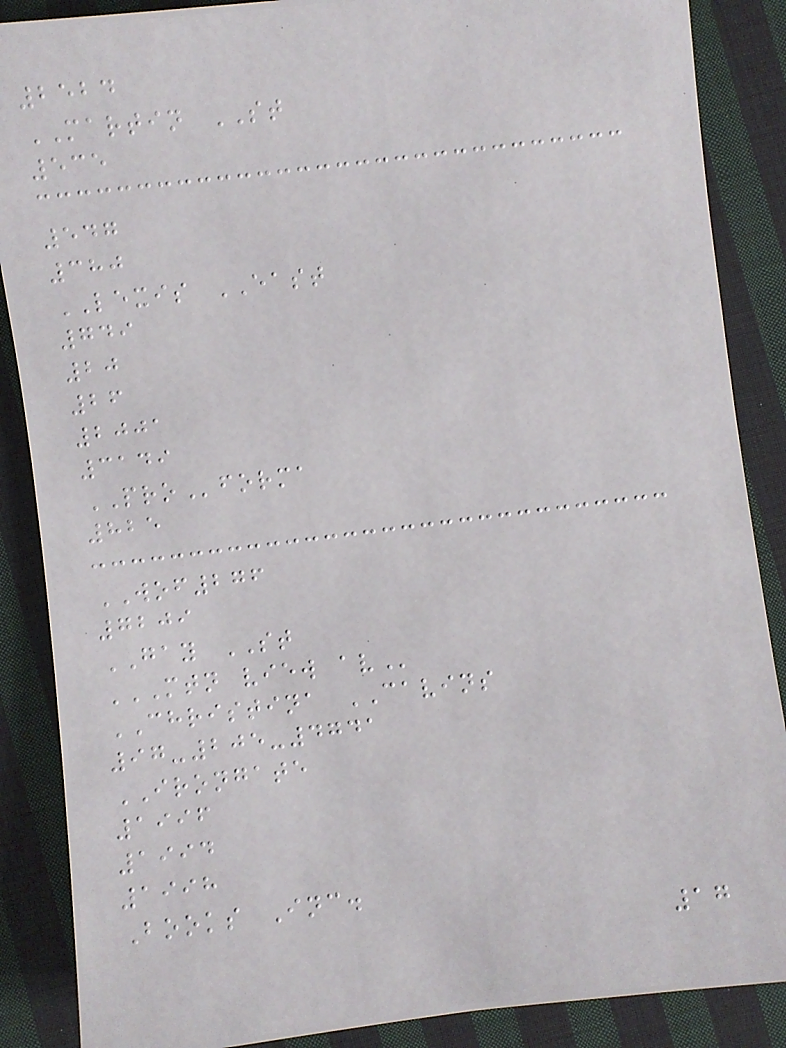2524
MARTIN ST
535
547
380
LEXIS EAST
749
20
26
2001
3149
PROforma
825
WOF276
7209
GAY ST
MTN VIEW AV
CHRISTINA CAVINS
97-205-4741
IRONGATE
1996
1994
1998
Books Inc.
17
